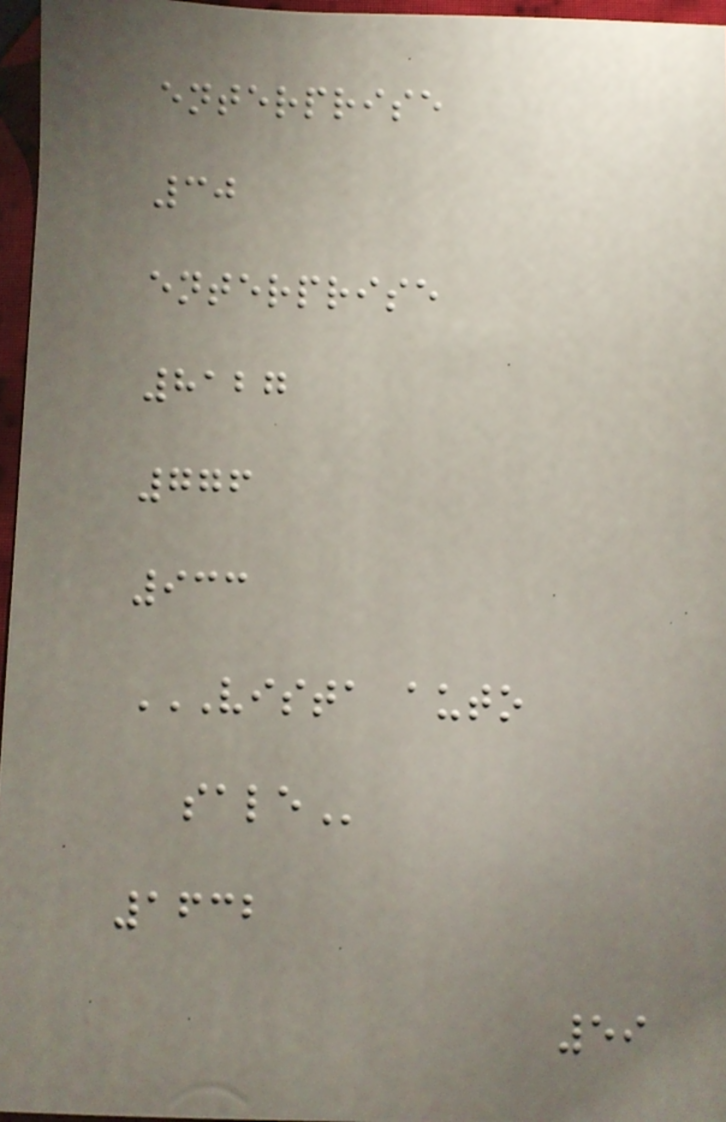enterprise
30
enterprise
8127
776
933
VISTA AUTO
SALE
1632
59
